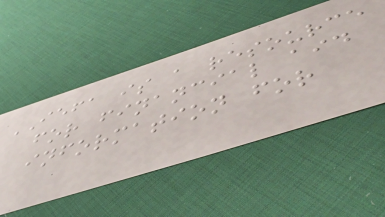IEFA is a resource
for financial aid
information for
